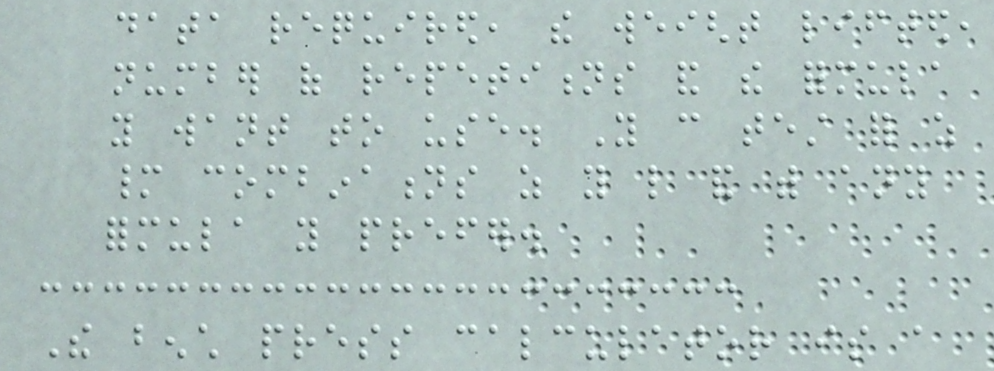data required, the weight lifted,
number of repetitions and the formula
you want to use. You can test for as
many combinations as you like and with any
formula you prefer.
The bench press calculator is a
